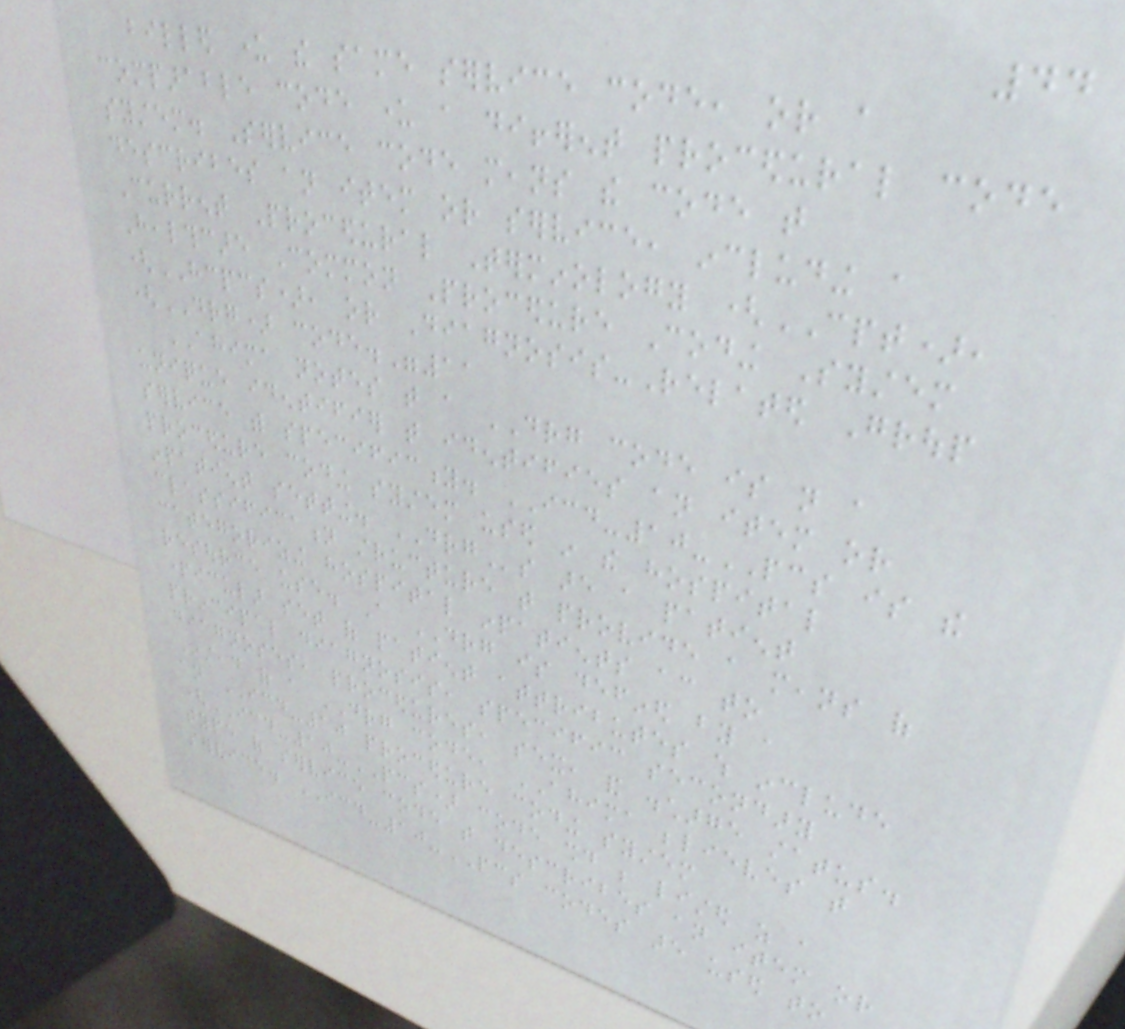44
billed under the same service code, or a
comparable code under a different procedural code
system. Service code means the code that
describes an item or service, including a
Current Procedural Terminology (CPT),
Healthcare Common Procedure Coding System
(HCPCS), or Diagnosis-Related Group
(DRG) code."11
AHIMA notes that a DRG code is not a
unique identifier that identifies an item or
service with specificity. ICD-10-PCS is the
procedure coding system used in the hospital
inpatient setting. DRGs are a patient
classification structure that provide a means of
categorizing hospital inpatients according to
resource use. A DRG is defined by a
particular set of patient attributes which include
principal diagnosis, specific secondary
diagnoses, procedures, sex, and discharge status.
Instead of a DRG code, AHIMA believes that
an ICD-10 procedure coding system
(ICD-10-PCS) code should be listed as a
type of service code that describes an item or
service. ICD-10-PCS codes are used to
